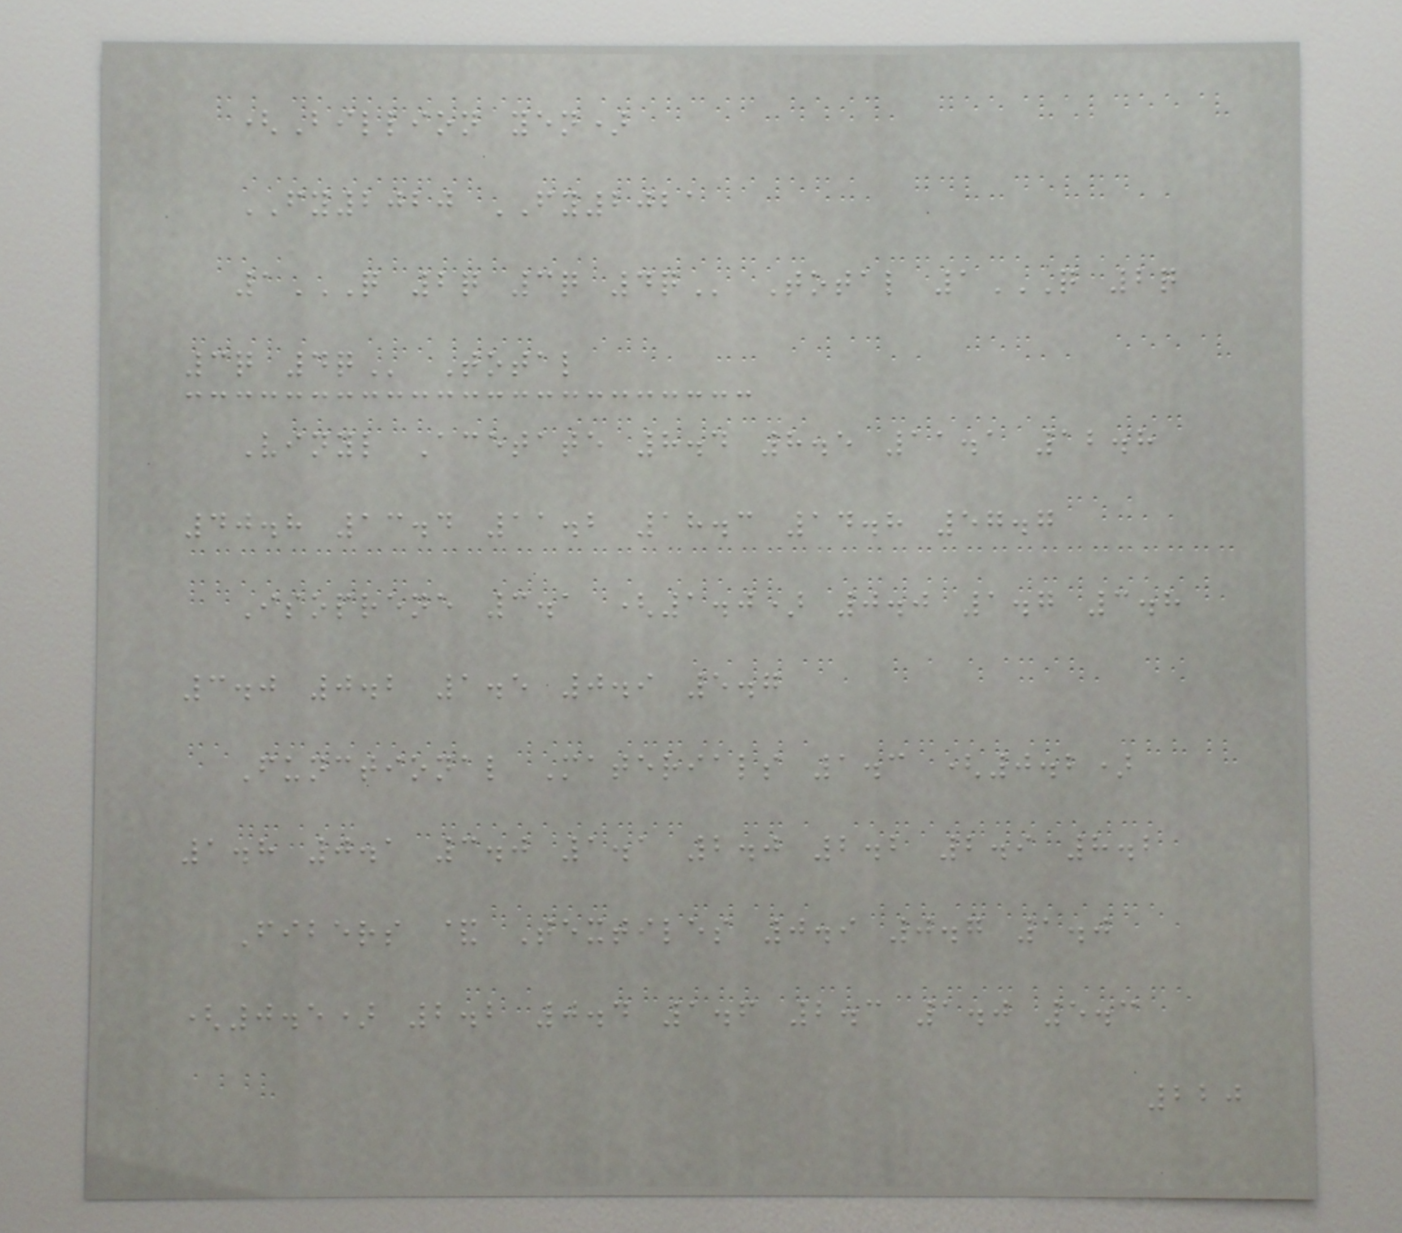(Billion yen)
FY2020 FY2021
1Q 2Q 3Q 4Q Total 1Q 2Q
3Q 4Q Total
Vinyl Acetate 8.4 8.5 11.1 12.8
40.8 13.4 11.2 18.3 14.8 57.7
Isoprene 3.1 (1.0) 0.0 1.7 3.8
3.0 0.2 1.5 0.9 5.7
Functional Materials 1.3 (0.2)
1.8 0.1 3.0 1.1 2.0 2.2 2.9 8.2
Fibers & Textiles 0.9 0.7 1.0
(0.5) 2.2 0.4 1.6 2.3 1.0 5.3
220
